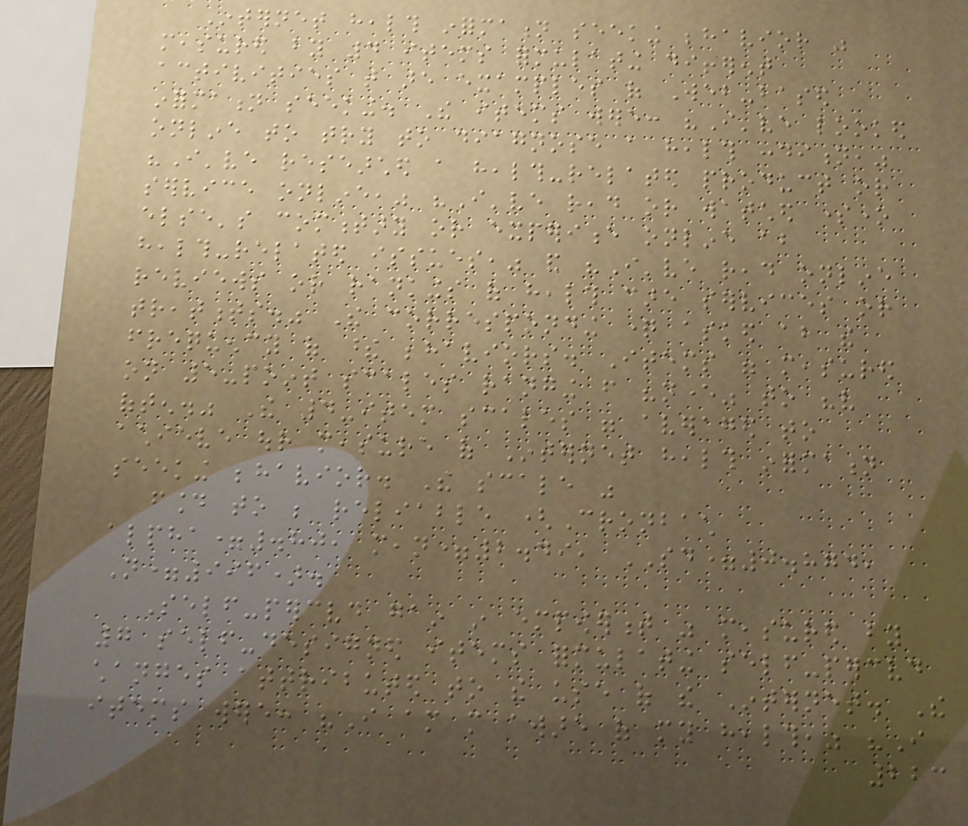Internet health information seeking behavior was
measured by 4 items formulating different
activities that are examples of Web-based
information seeking. The items were: "I've looked
online to try to diagnose a health condition,"
"I've researched a health-related product or
service online," "I've read or watched someone
else's commentary or experience online about
health-related issues," and "I've read online
reviews or rankings of health care services or
treatments." The corresponding question asked about the
frequency of these behaviors. Items were measured
on 5-point scales ranging from "never" to "very
often." The 4-item scales were averaged to
achieve our measure of Internet health information
seeking behavior. The scale was
found to be reliable (Cronbach
alpha=.80, mean=2.49, SD=0.874,
N=996).
Self-perceived gain in empowerment was measured by
7 self-designed items formulating self-perceived
changes attributed to the use of the Internet. The
items were: "I am more aware of my health," "I
223
